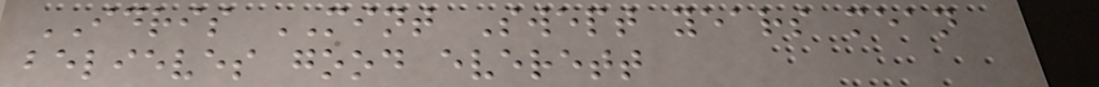IDRIS MINT Swept years mean
believes good everett
